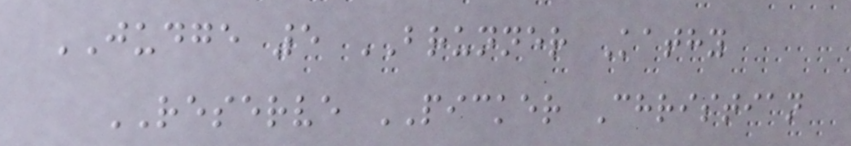JUDGE 5 BRUNNER Kathy
RESERVE PICKER Christian
